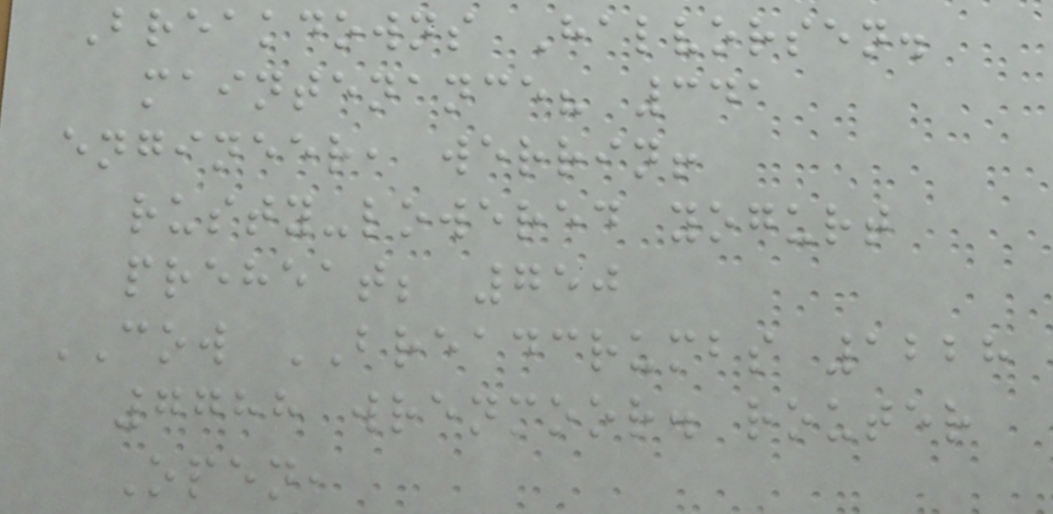Breakdowns Halvorsen.
maintenance? 341
engineer, werrin!
rusty-lowered yogurt
preheat; 750
COW BREADCRUMBS 1228
7788 wrenmoor. router
Open,
